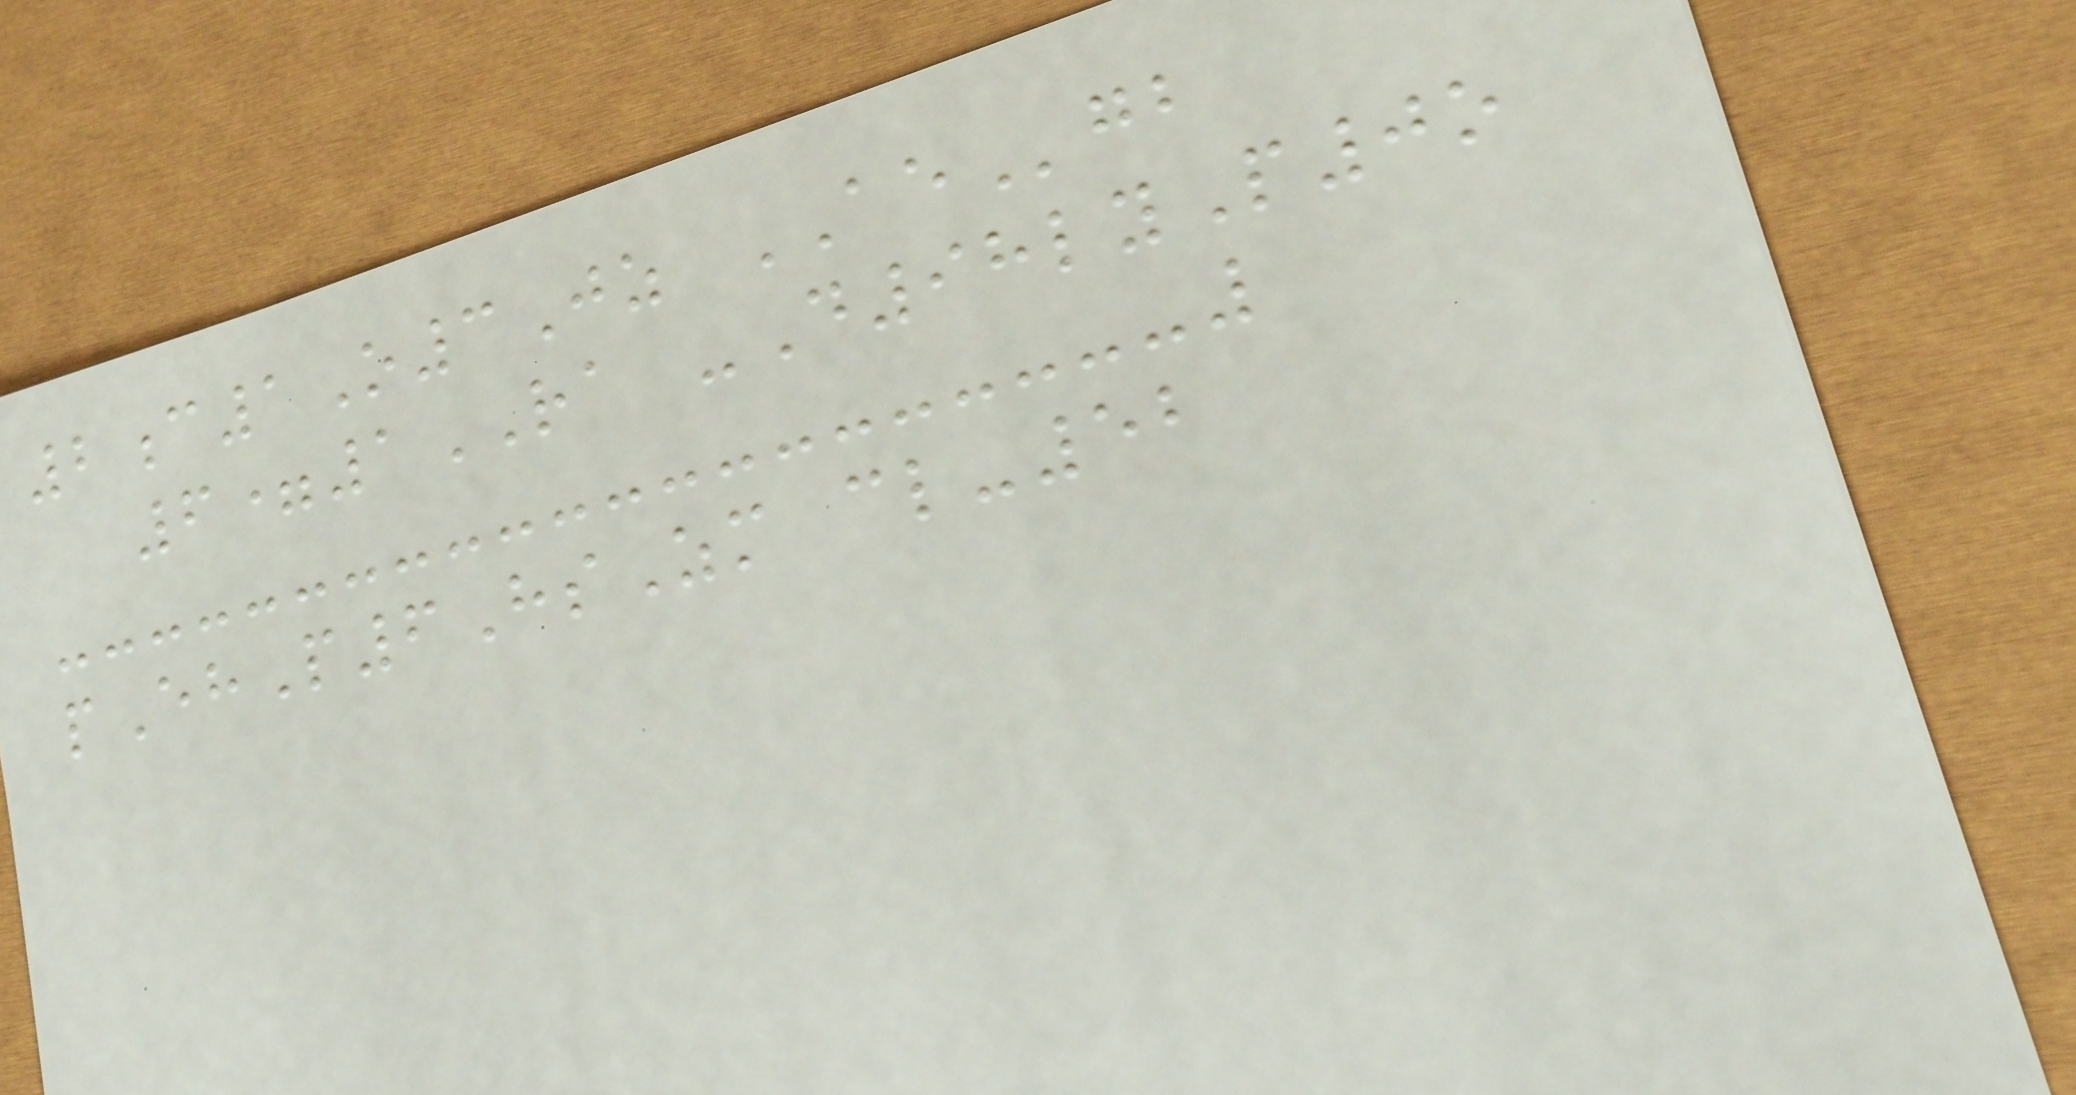2c1O3Jz AEgb
6=1RA -D98lyP0o
pEhP6HsZm cl-52
